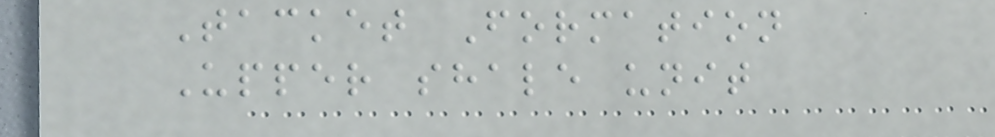Tacket Formation
Upper shale unit
